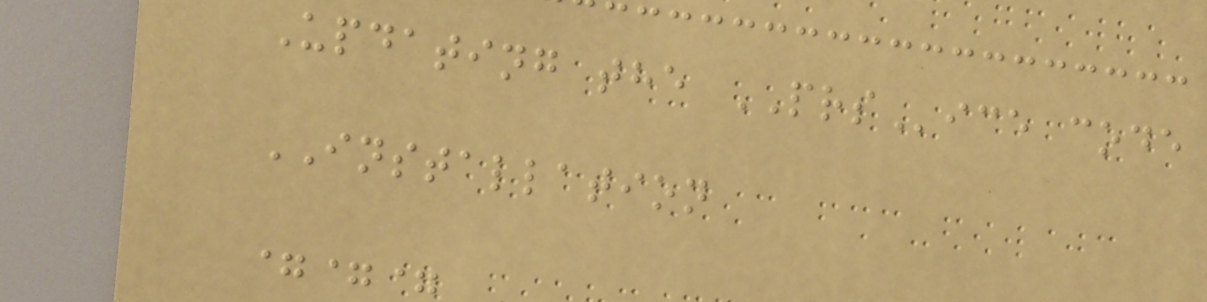Updating the PRSice code
INSTALLATION
===
